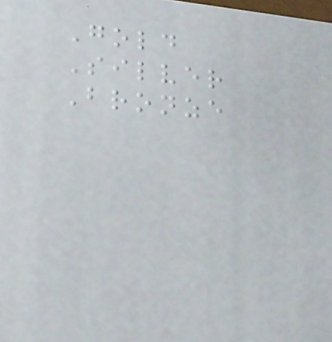Gold
Silver
Bronze
